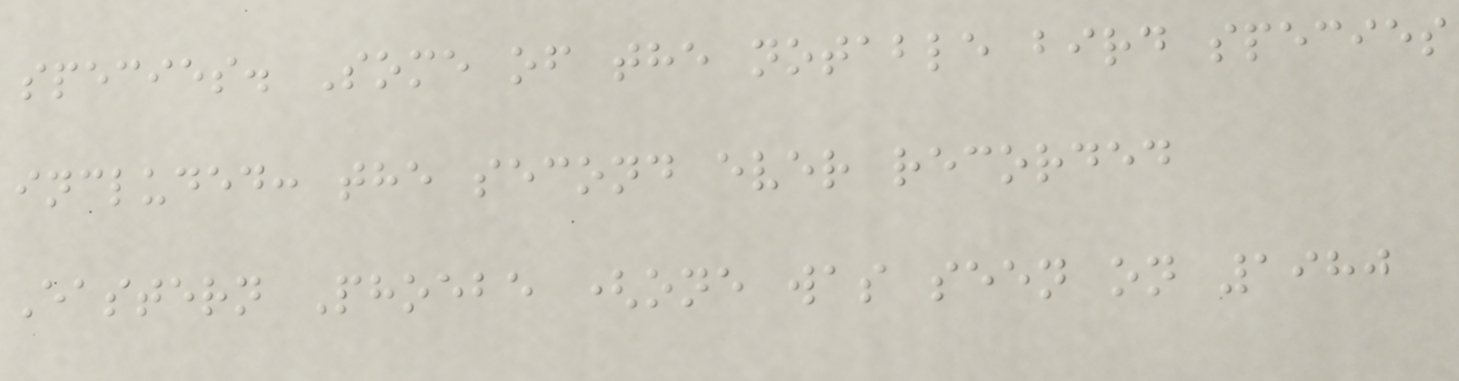species. Some of the notable bird species
included: the second ever recorded
Eastern Phoebe (one was seen on 1980
